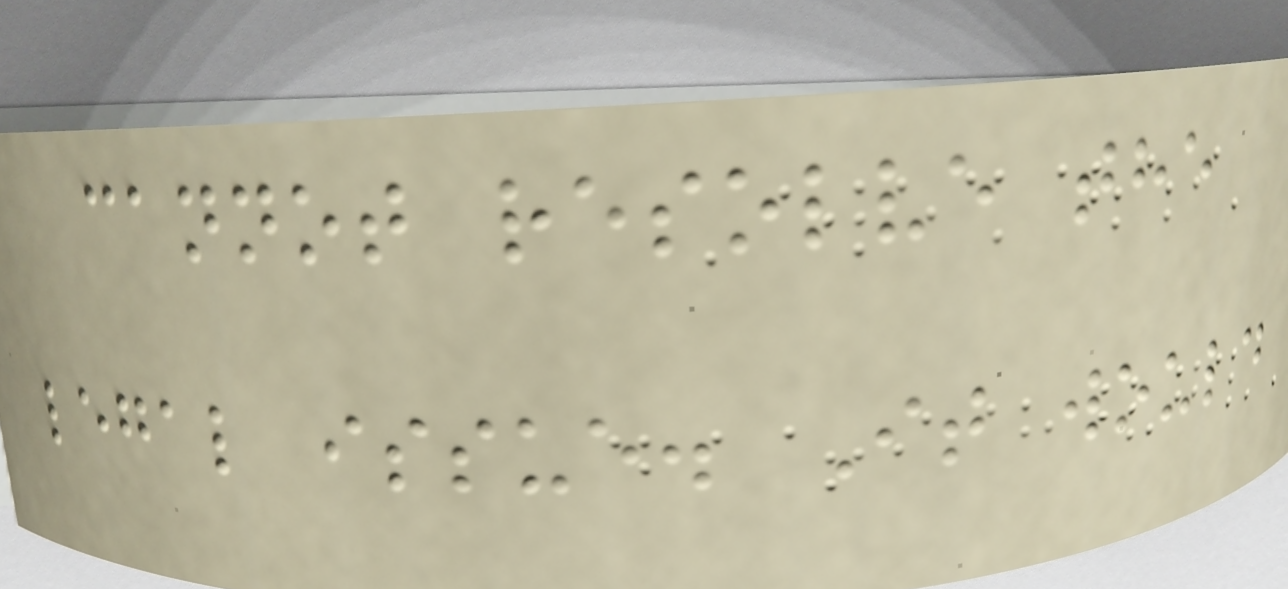cannot resolve the
legal issue. It would
